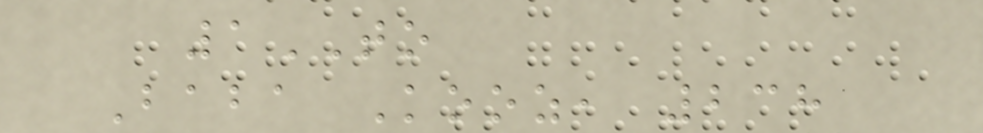1TO
Baba Kooz, 238
